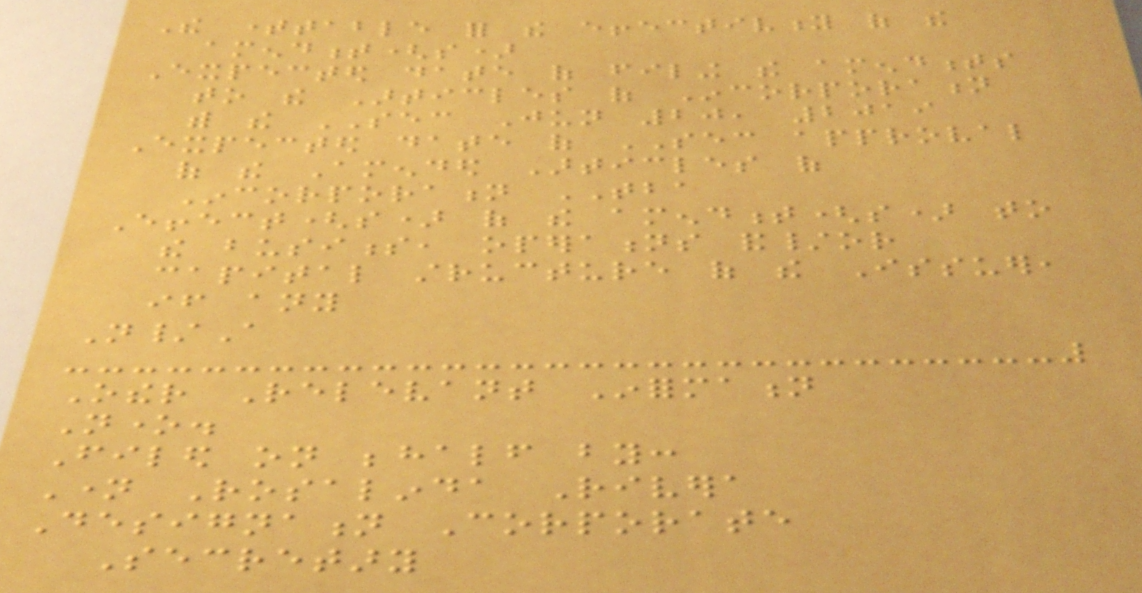The timetable for the effectivity of the
amendment(s)
Expected date of filing the amendments
to the Articles of Incorporation
with the SEC Jun 20, 2019
Expected date of SEC approval
of the Amended Articles of
Incorporation TBA
Effect(s) of the amendment(s) to
the business, operations and/or
capital structure of the Issuer,
if any
N/A
Other Relevant Information
None.
Filed on behalf by:
Name Rosalinda Rivera
Designation Corporate
Secretary
